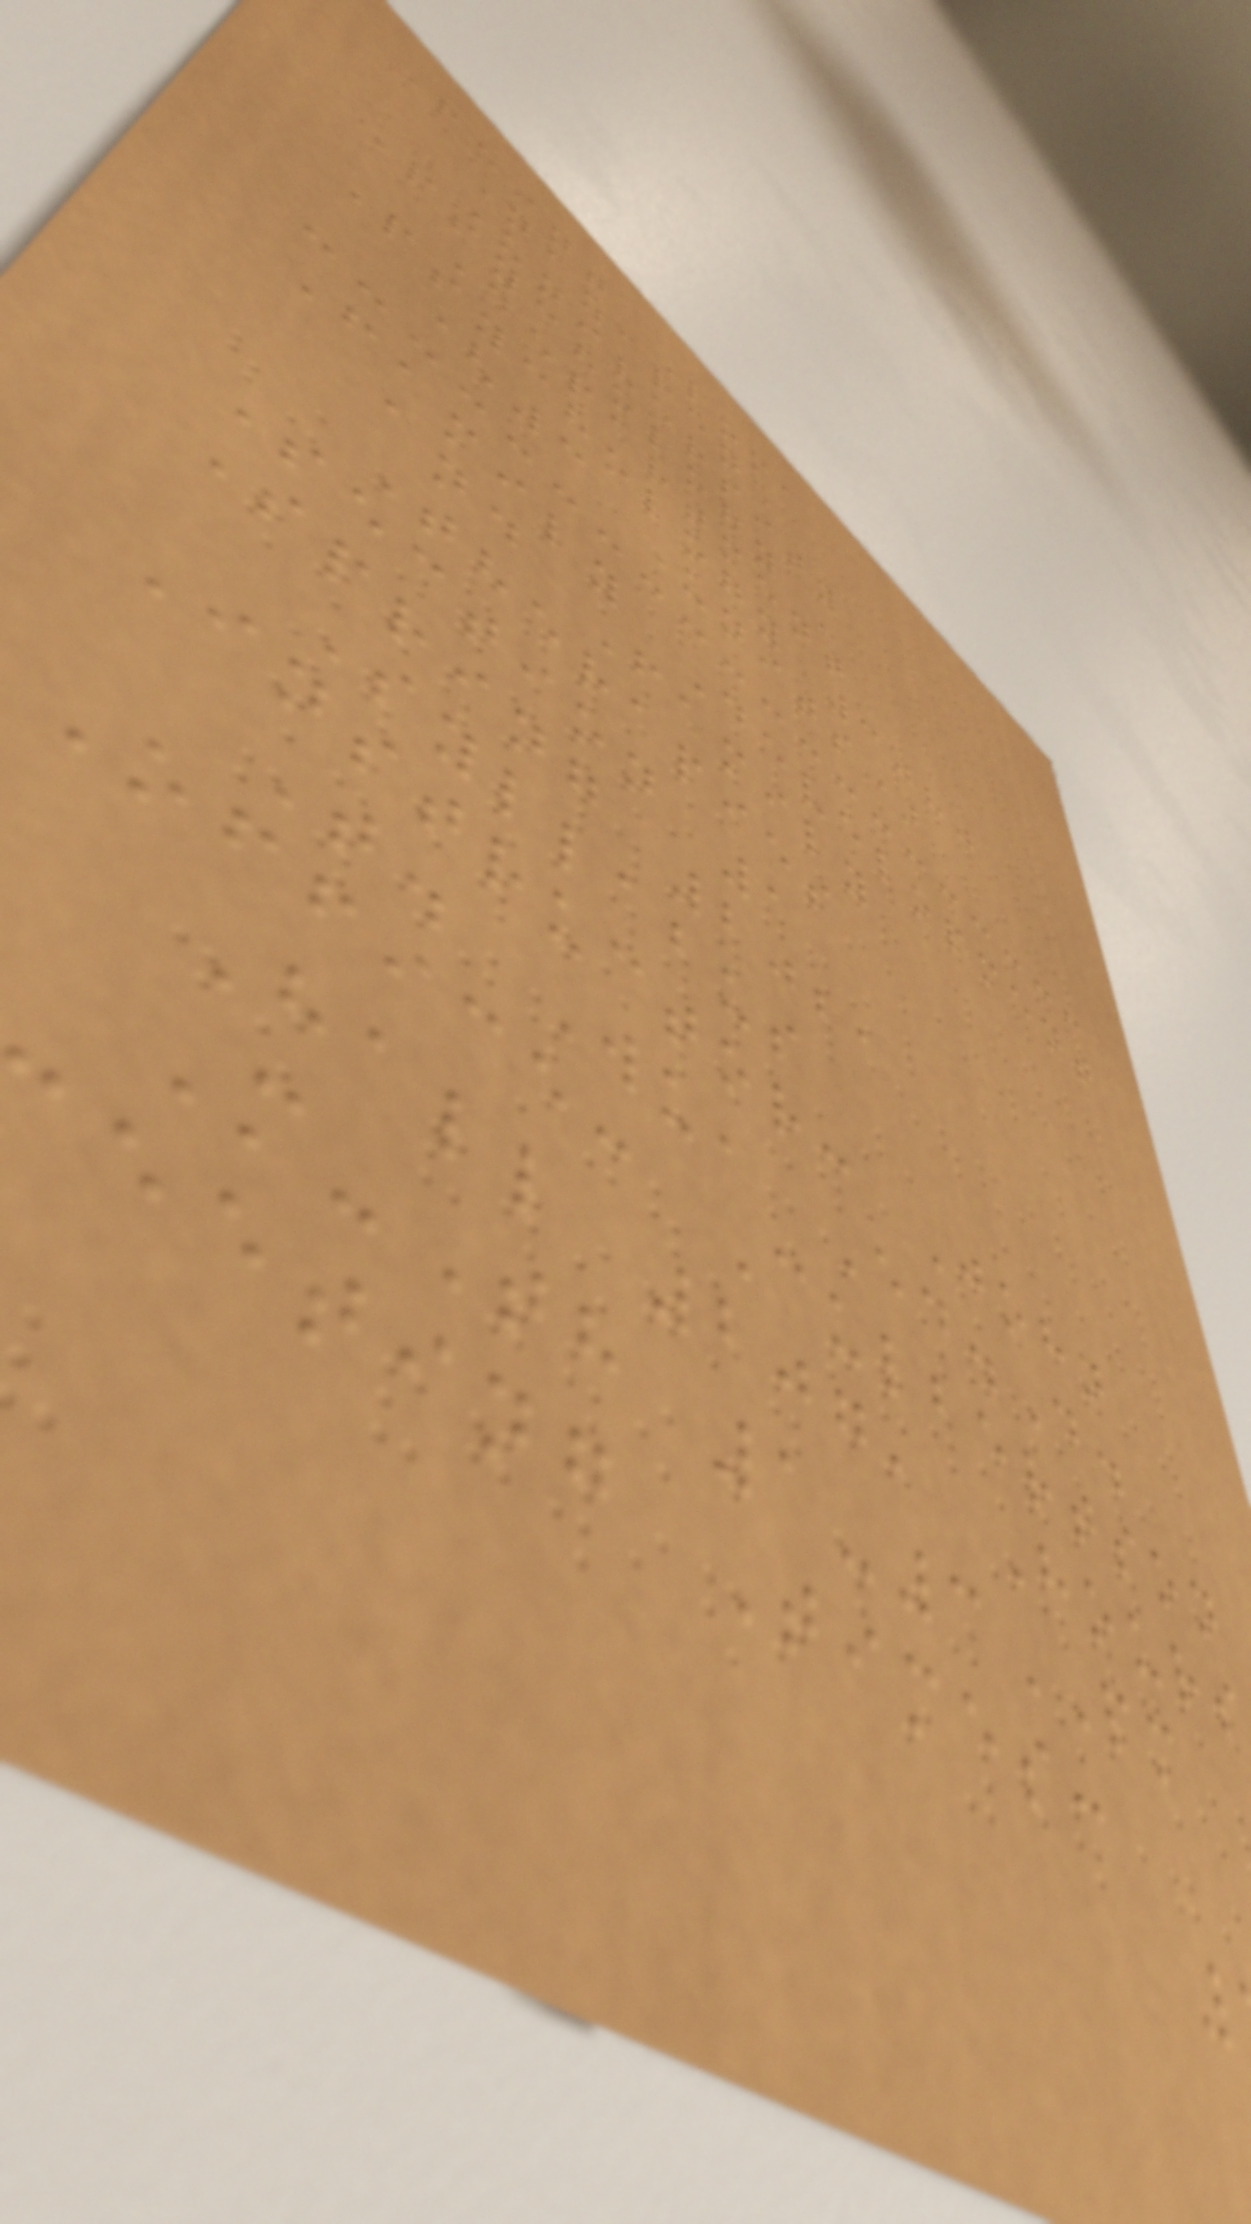Point Loma
Nazarene
University
Psychology
Department
Psychology 3080
(3 Units)
Family Development
and Family
Therapies
Section 1
Spring 2021
Syllabus
Instructor: John
T. Wu, Ed.D.
Office: Culbertson
Hall 207, Hours
M-Th 1-3PM
eeting Times:
